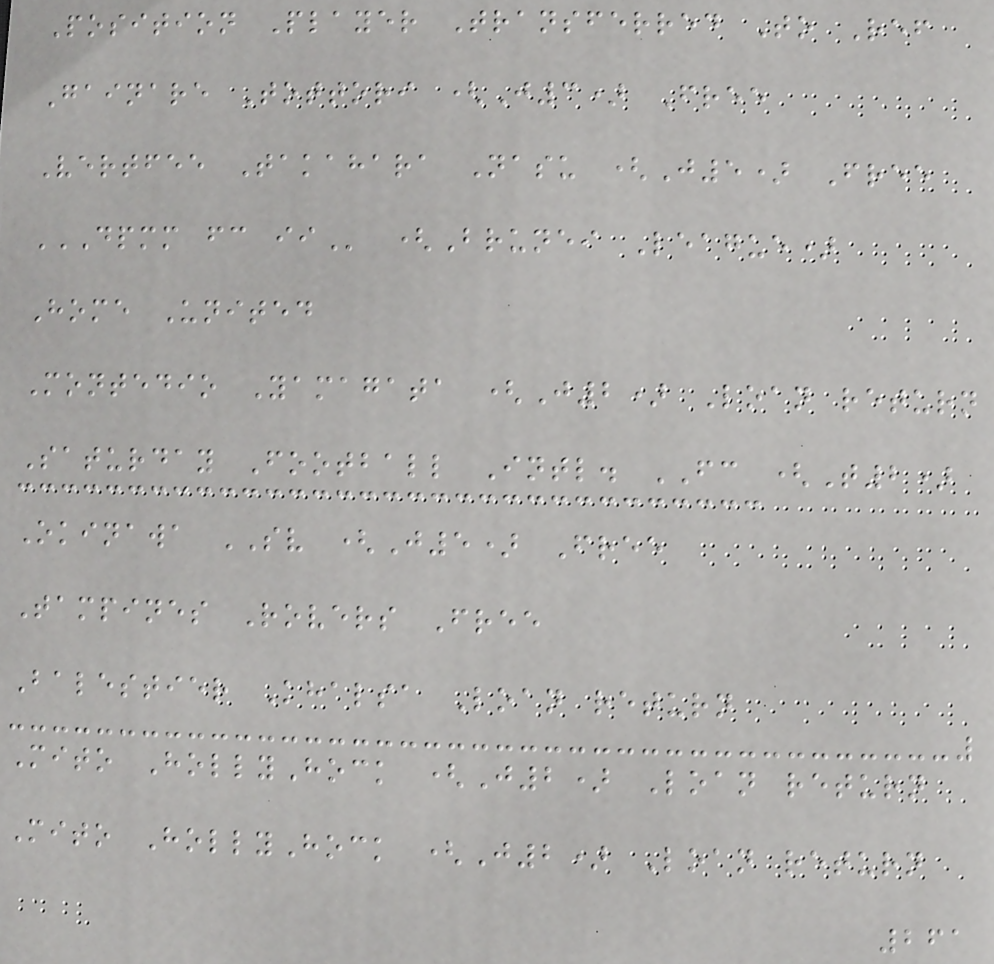Position Player Transferred To Ref
Gainare Tottori (J3) Free
Vertfee Takahara Nasu (J5) Free
DPMM FC II (Brunei League)
Home United
Montedio Yamagata (J2) Loan return
Saturday Football Intl. FC (T2)
Okinawa SV (J5) Free
Tampines Rovers Free
Balestier Khalsa Loan return
Mito HollyHock (J2) Loan return
Mito HollyHock (J2) Loan return
261
